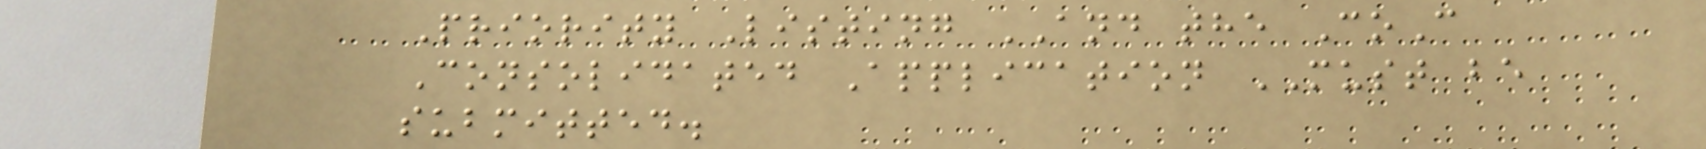Priority Listing AND the CoC
Consolidated Application MUST be
submitted.
